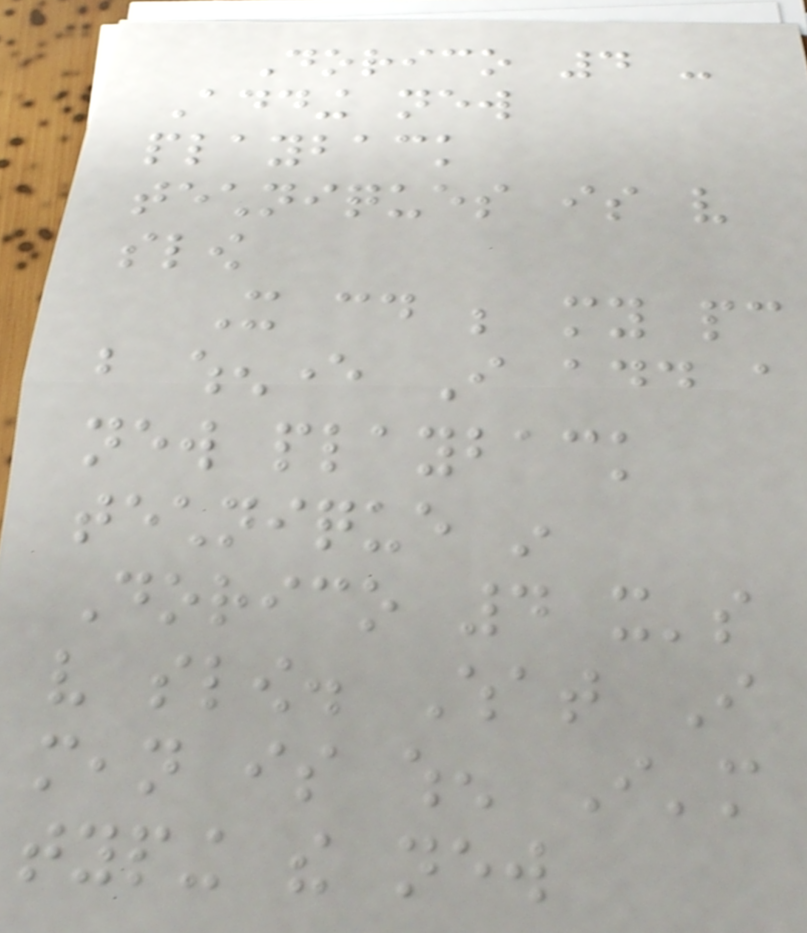Dorico 4 -
Adding new
playback
techniques is very
slow
It could be my pc
but whenever I add a
new playback
technique in
Dorico 4 it's
very slow. What I
mean is when I'm
typing the new
